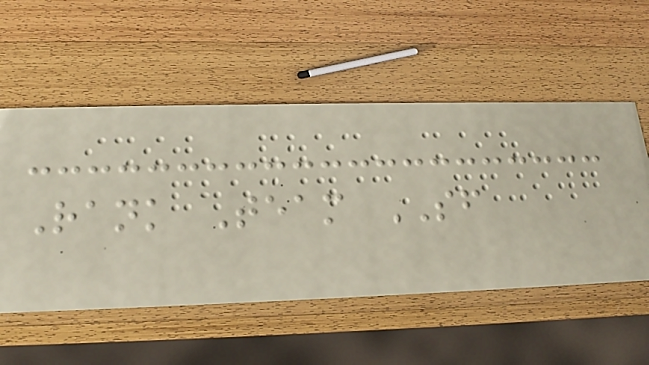Rank Team SF
